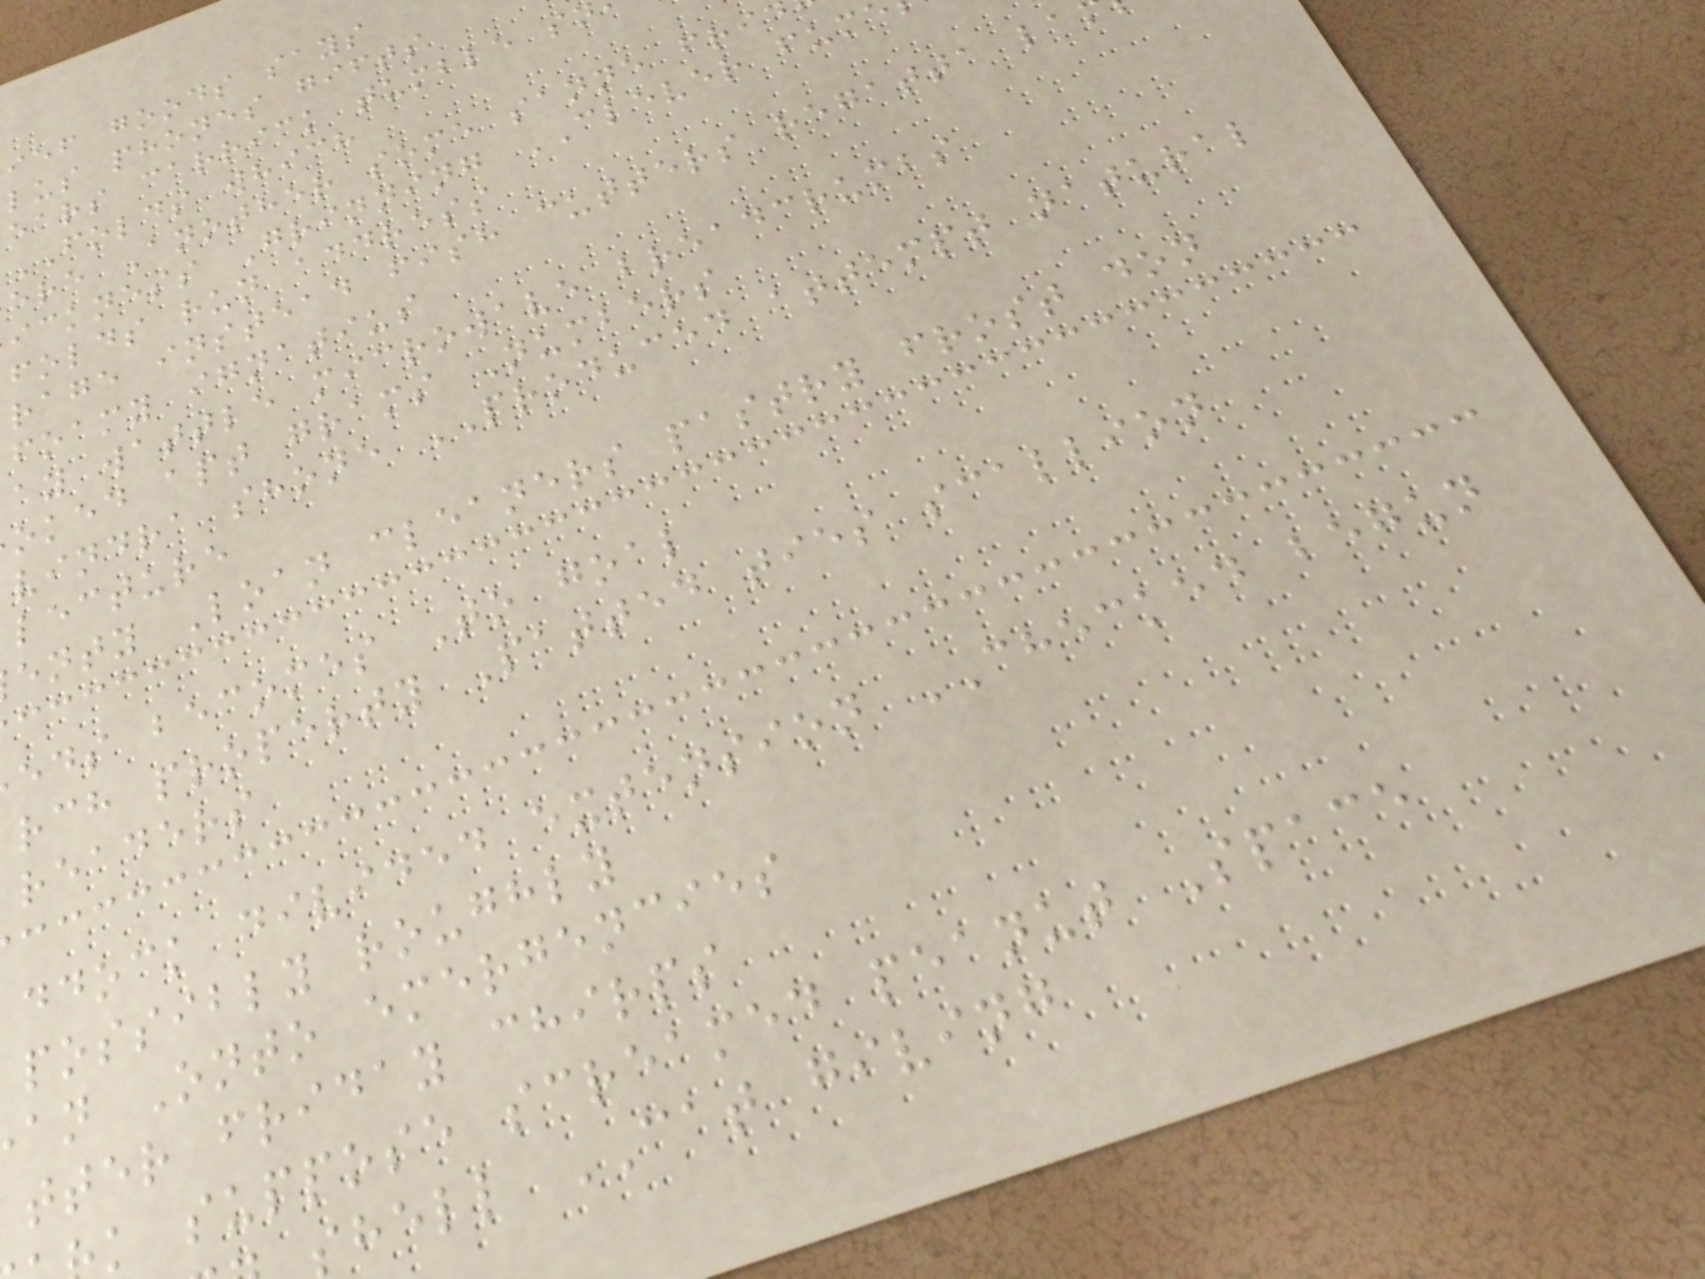ief goods says
lus phones gifts
ears carrick tumble sn
FOLDS which
ere Another some sanne fri
ickness Grinning CLEVER fum
folds run address
rage instead fish cutters regatta la
foamy ignatius
ay wattle microwave breadcrumbs
oked apt grams Numbers
vindra shone PRODUCED attempt natural
lecture
enty Loan cleaners pastry frost don
eds becomes To goal
rch property Patted ties scallion
readers
ddock divided extension CHECKED begun
possibly roughly
an Onto emergencies
tter friday chirps
k suppose screamed peanut Space
shell CAT giving
